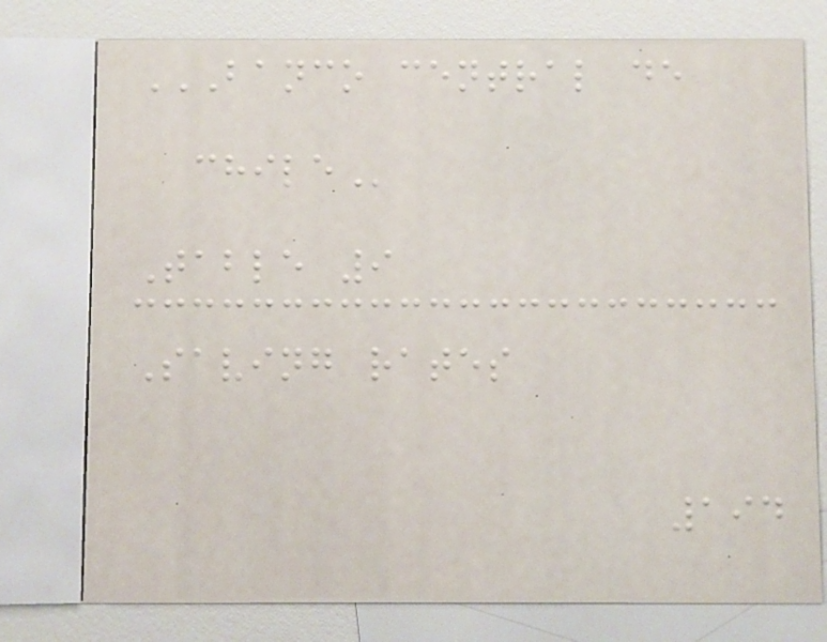BANCO CENTRAL DE
CHILE
Table 9
Saving rates
194
